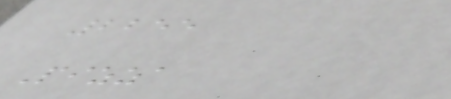2255
Pizza
